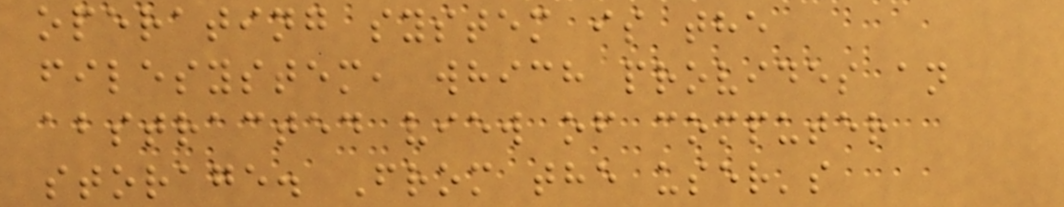operating system is the
filesystem, which provides an
abstracted view of computer
storage. From the user's
